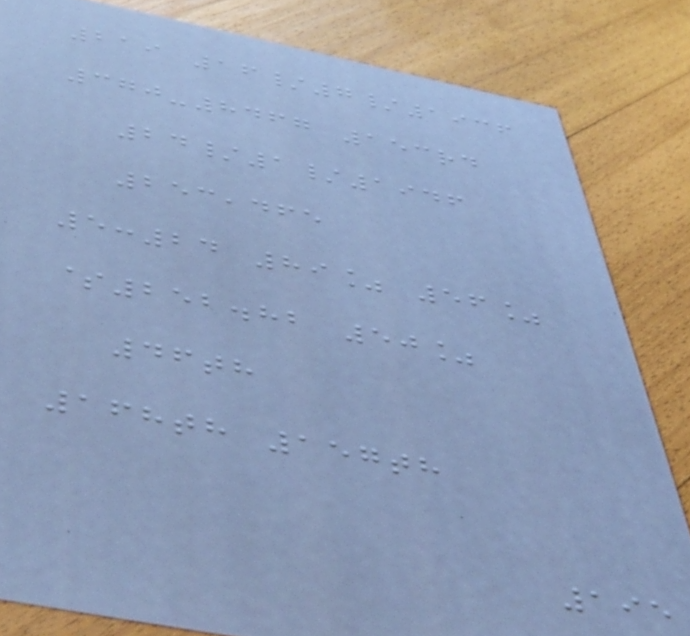219 16/7/1936
370-8467 153rd
24/1/1946
253,465
5:24 89% 56%
$252.82 50%
46th
168th 157th
195
